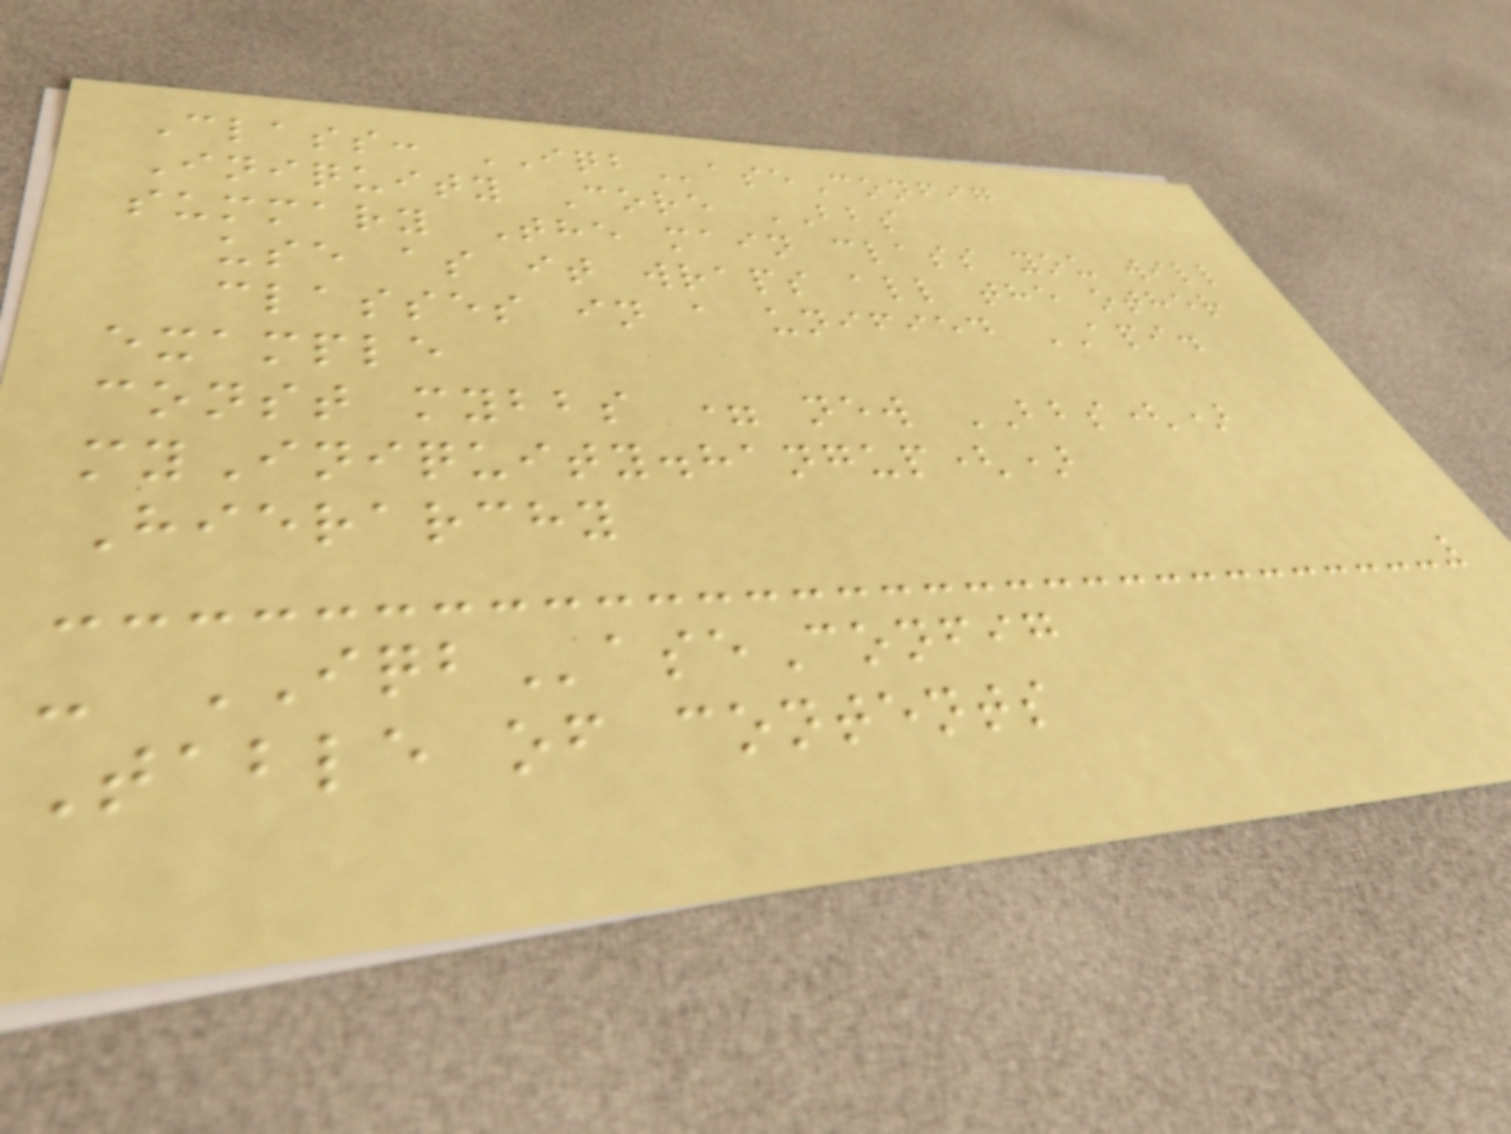Class: IQBaseConfig
Iniquity Core BBS
summary The main class you will
use as it wraps all the other
classes in a unified API.
example
const mybbs = new BBS()
myIniquity.hangup()
Hierarchy
- IQBaseConfig
Table of contents
